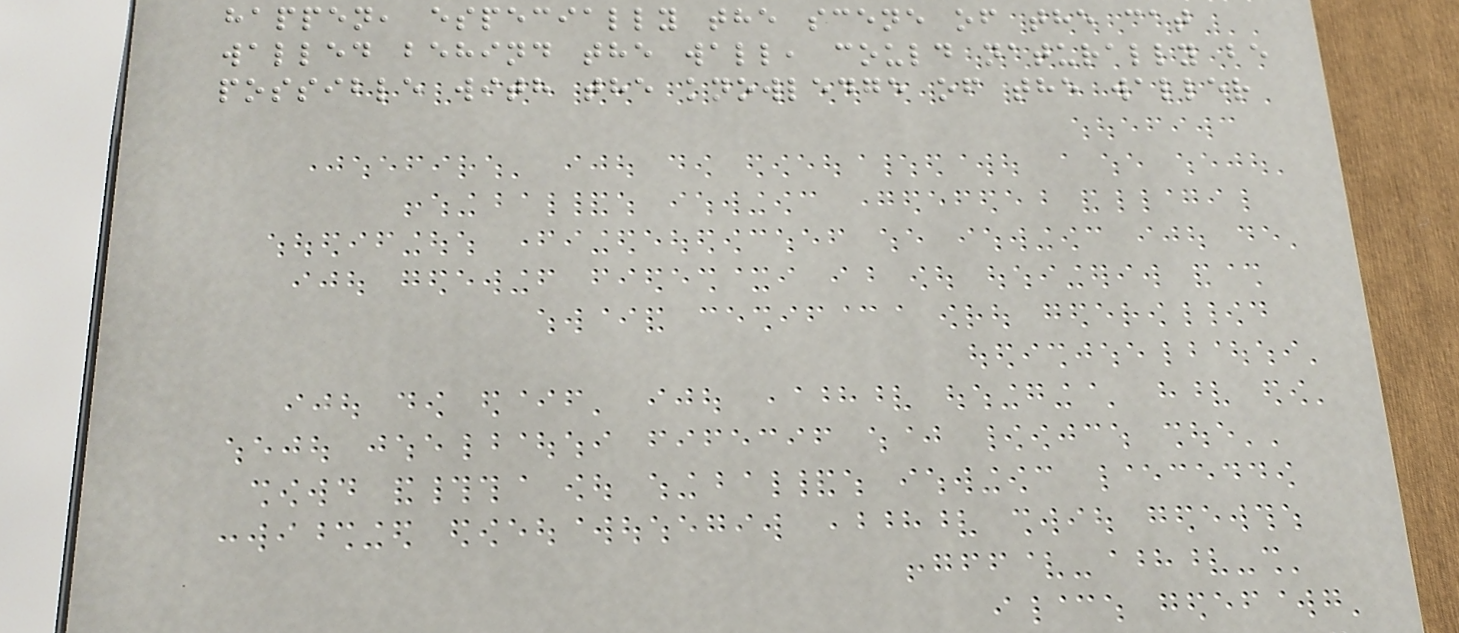happen, especially the scene of the cat
walled behind the wall, could naturally be
possible with the knowledge of the waller
